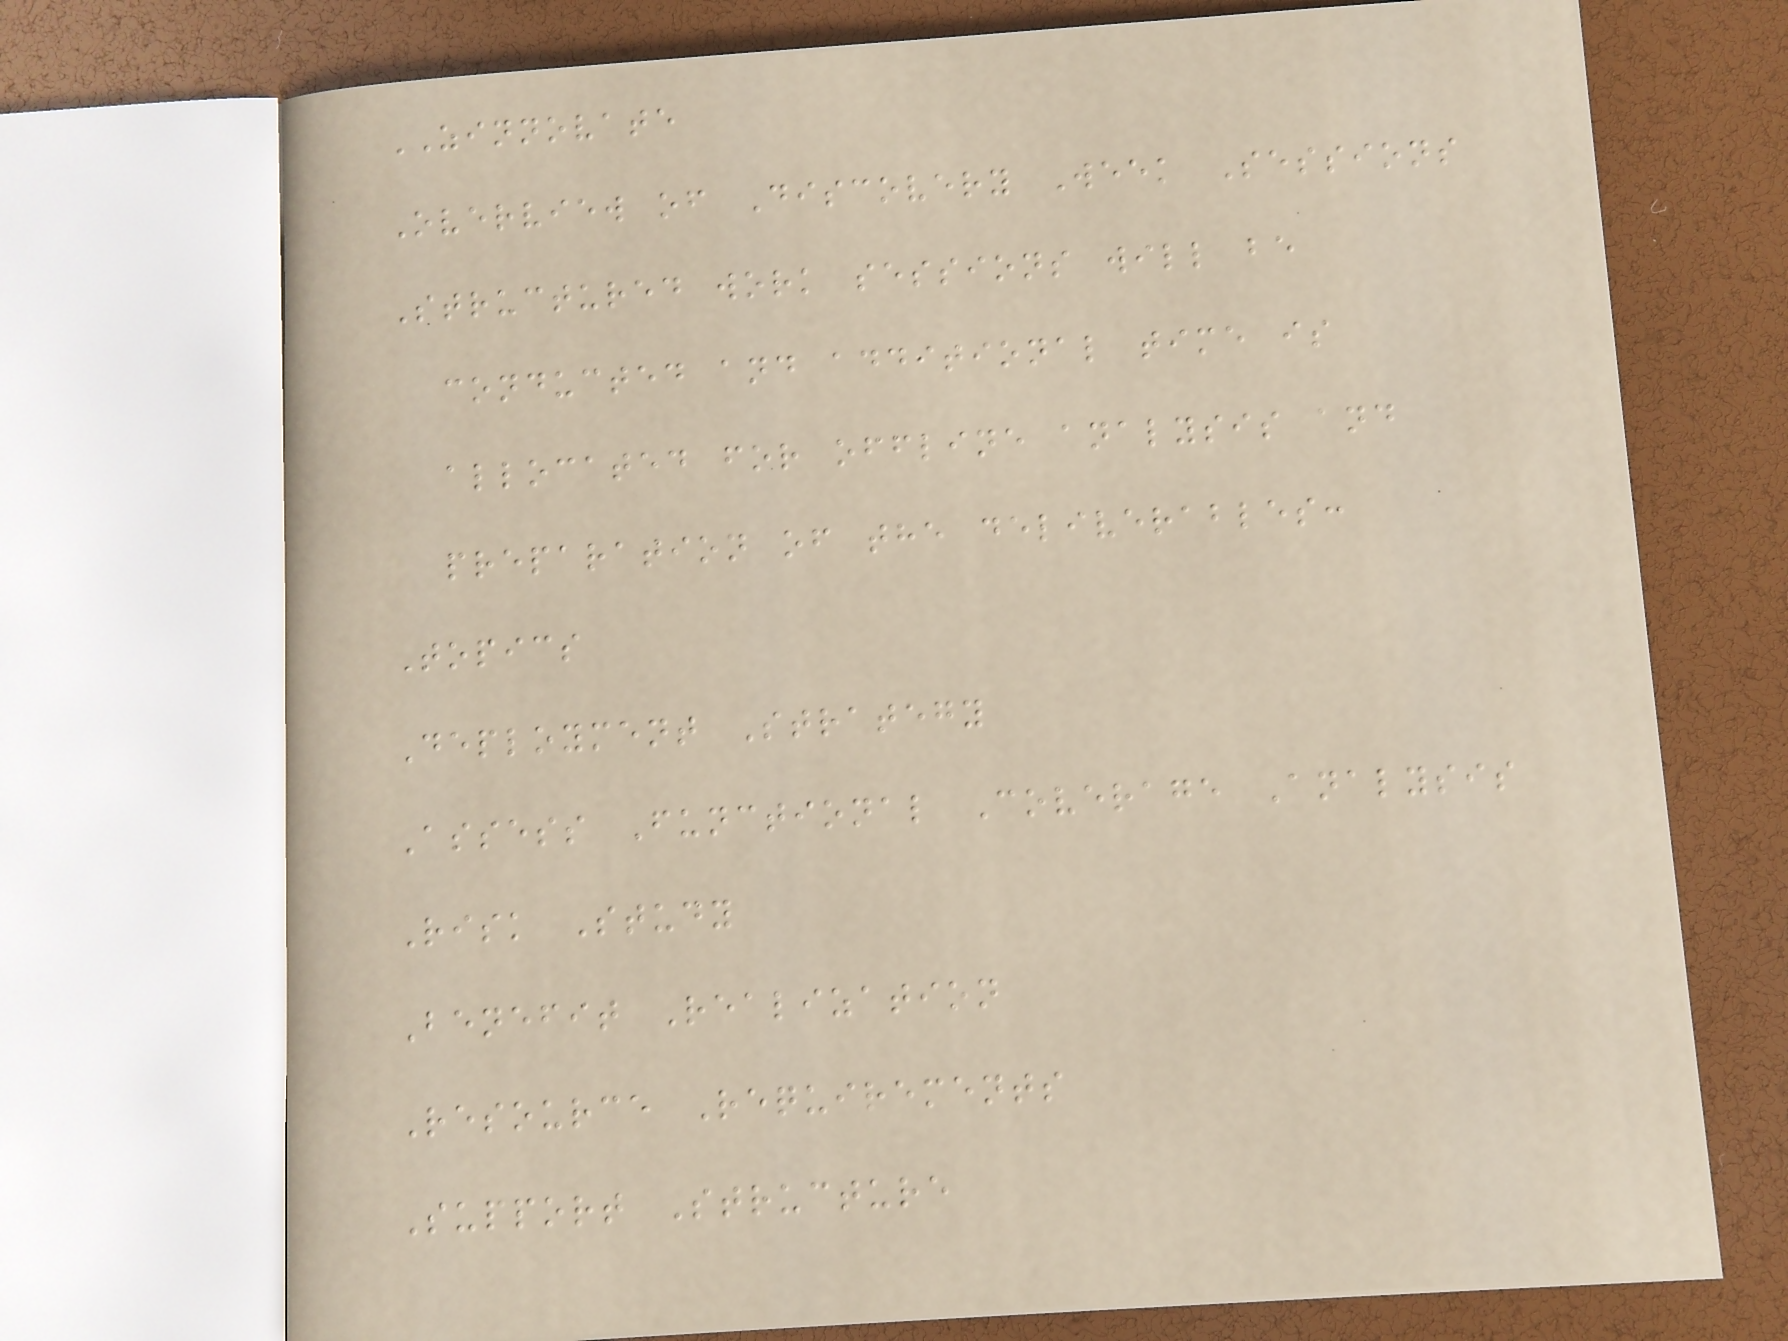ZINNOVATE
Overview of Discovery Week Sessions
Structured work sessions will be
conducted and additional time is
allocated for offline analysis and
preparation of the deliverables:
Topics
Deployment Strategy
Assess Functional Coverage Analysis
Risk Study
Benefit Realization
Resource Requirements
Support Structure
